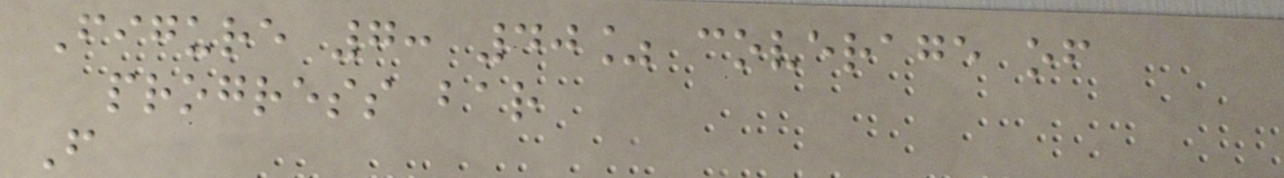Figure 7: 40% coverage of
progress bar
F
